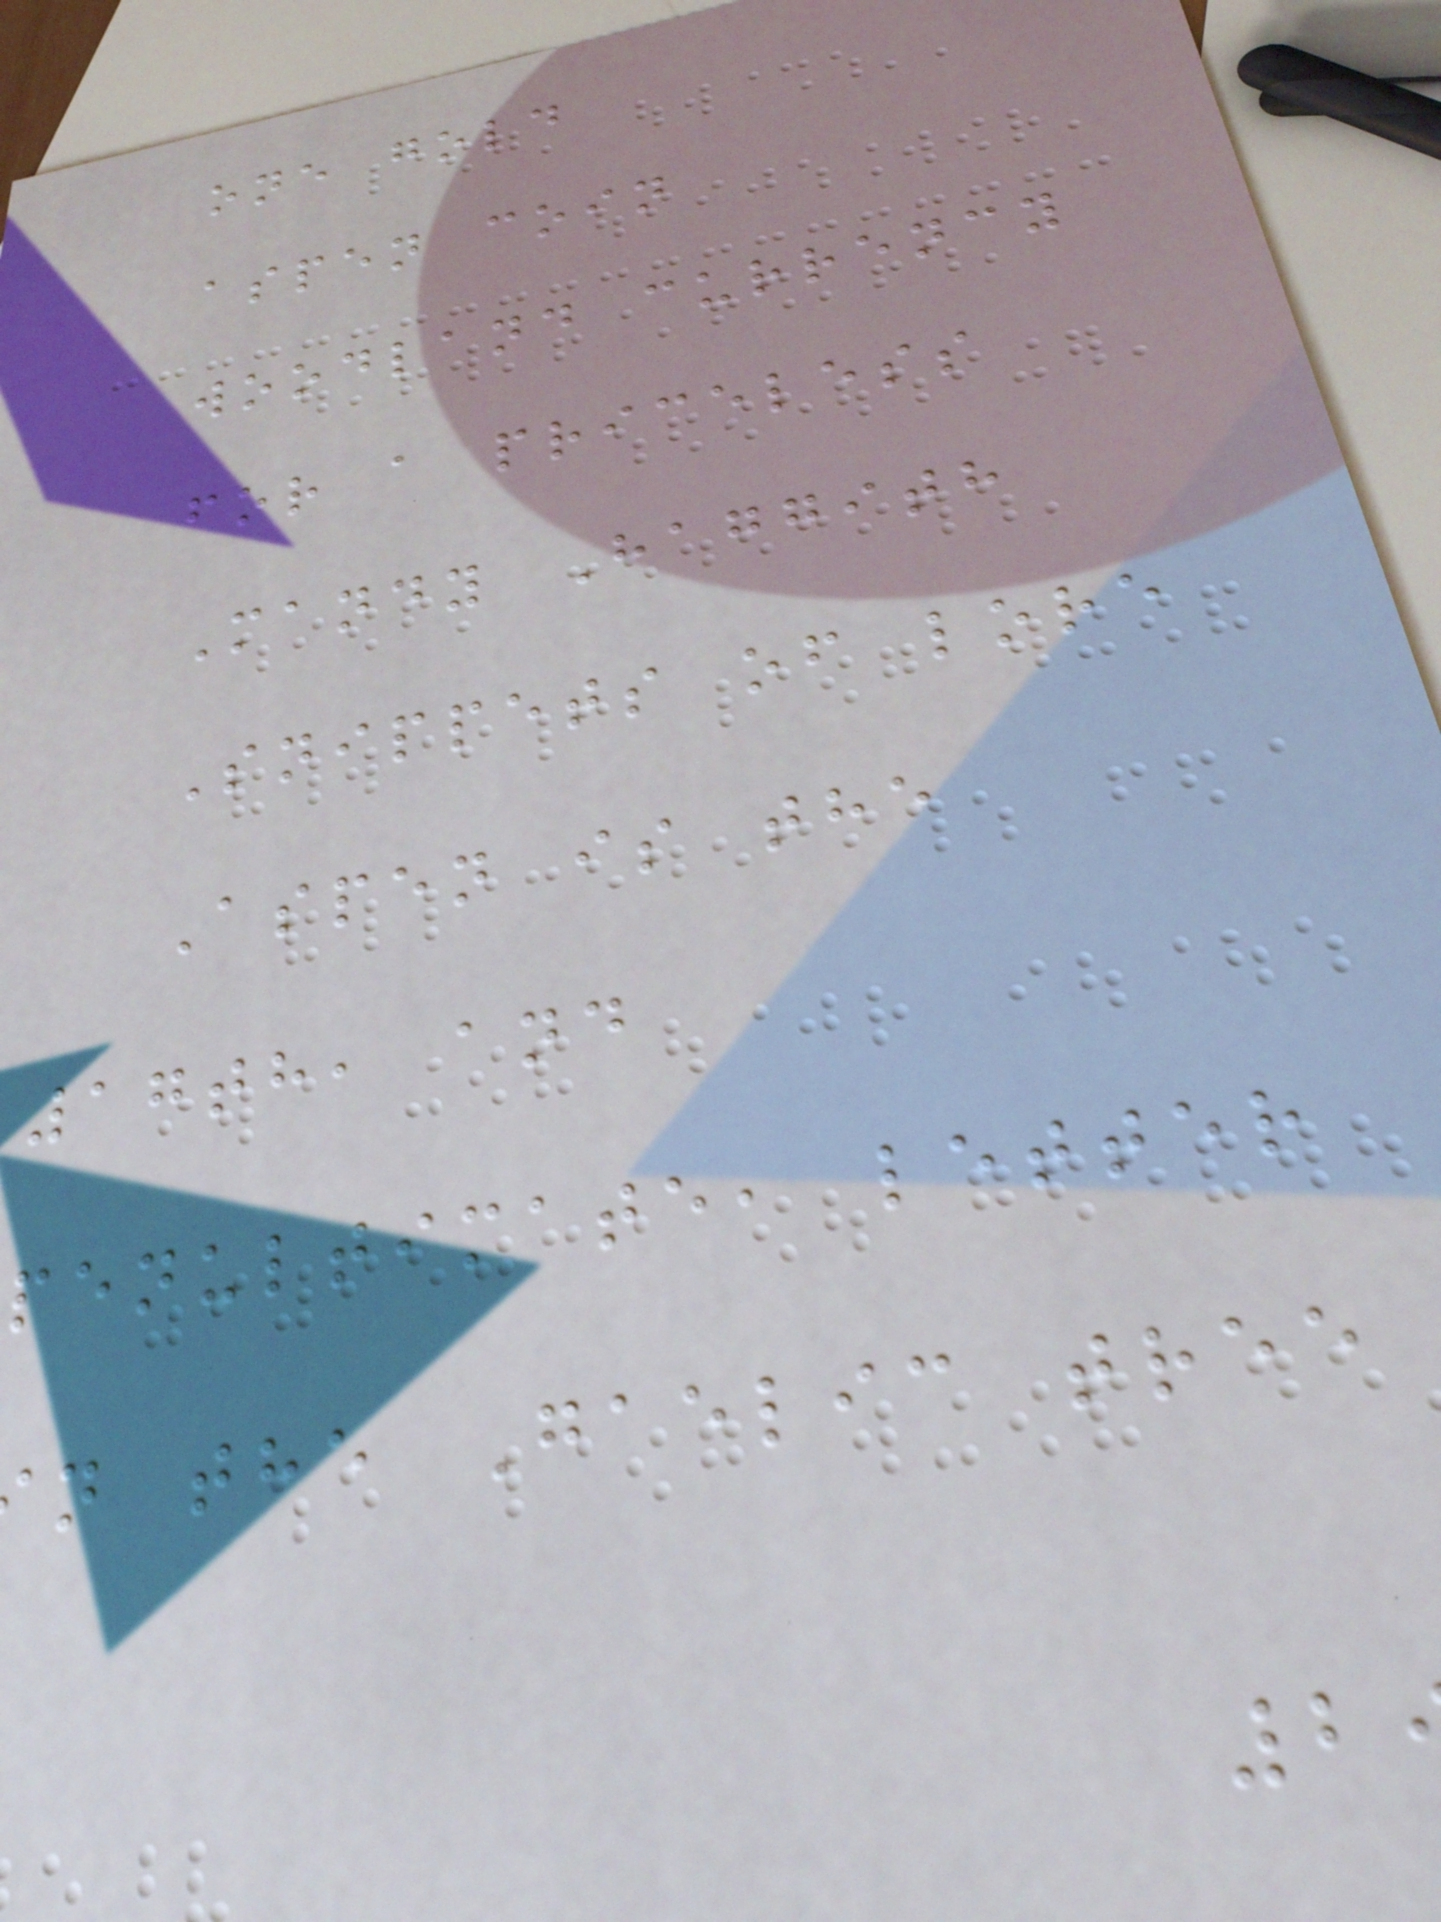one gold
aspen coin
woodland currency
for a priceless
Mandy Haggith
Snippets of lore
Aspen is the
17th, and
penultimate, letter
n the Gaelic tree
